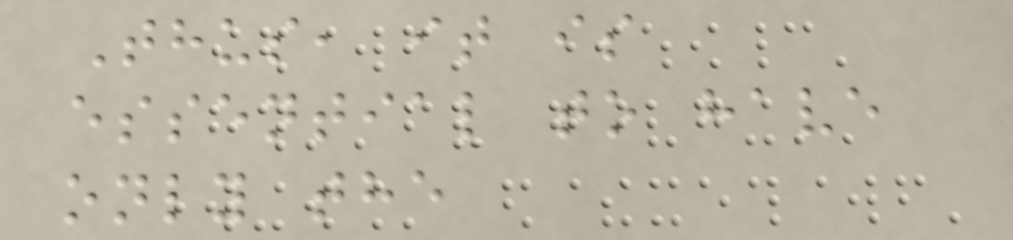Thus, it is
essential to have
only the
